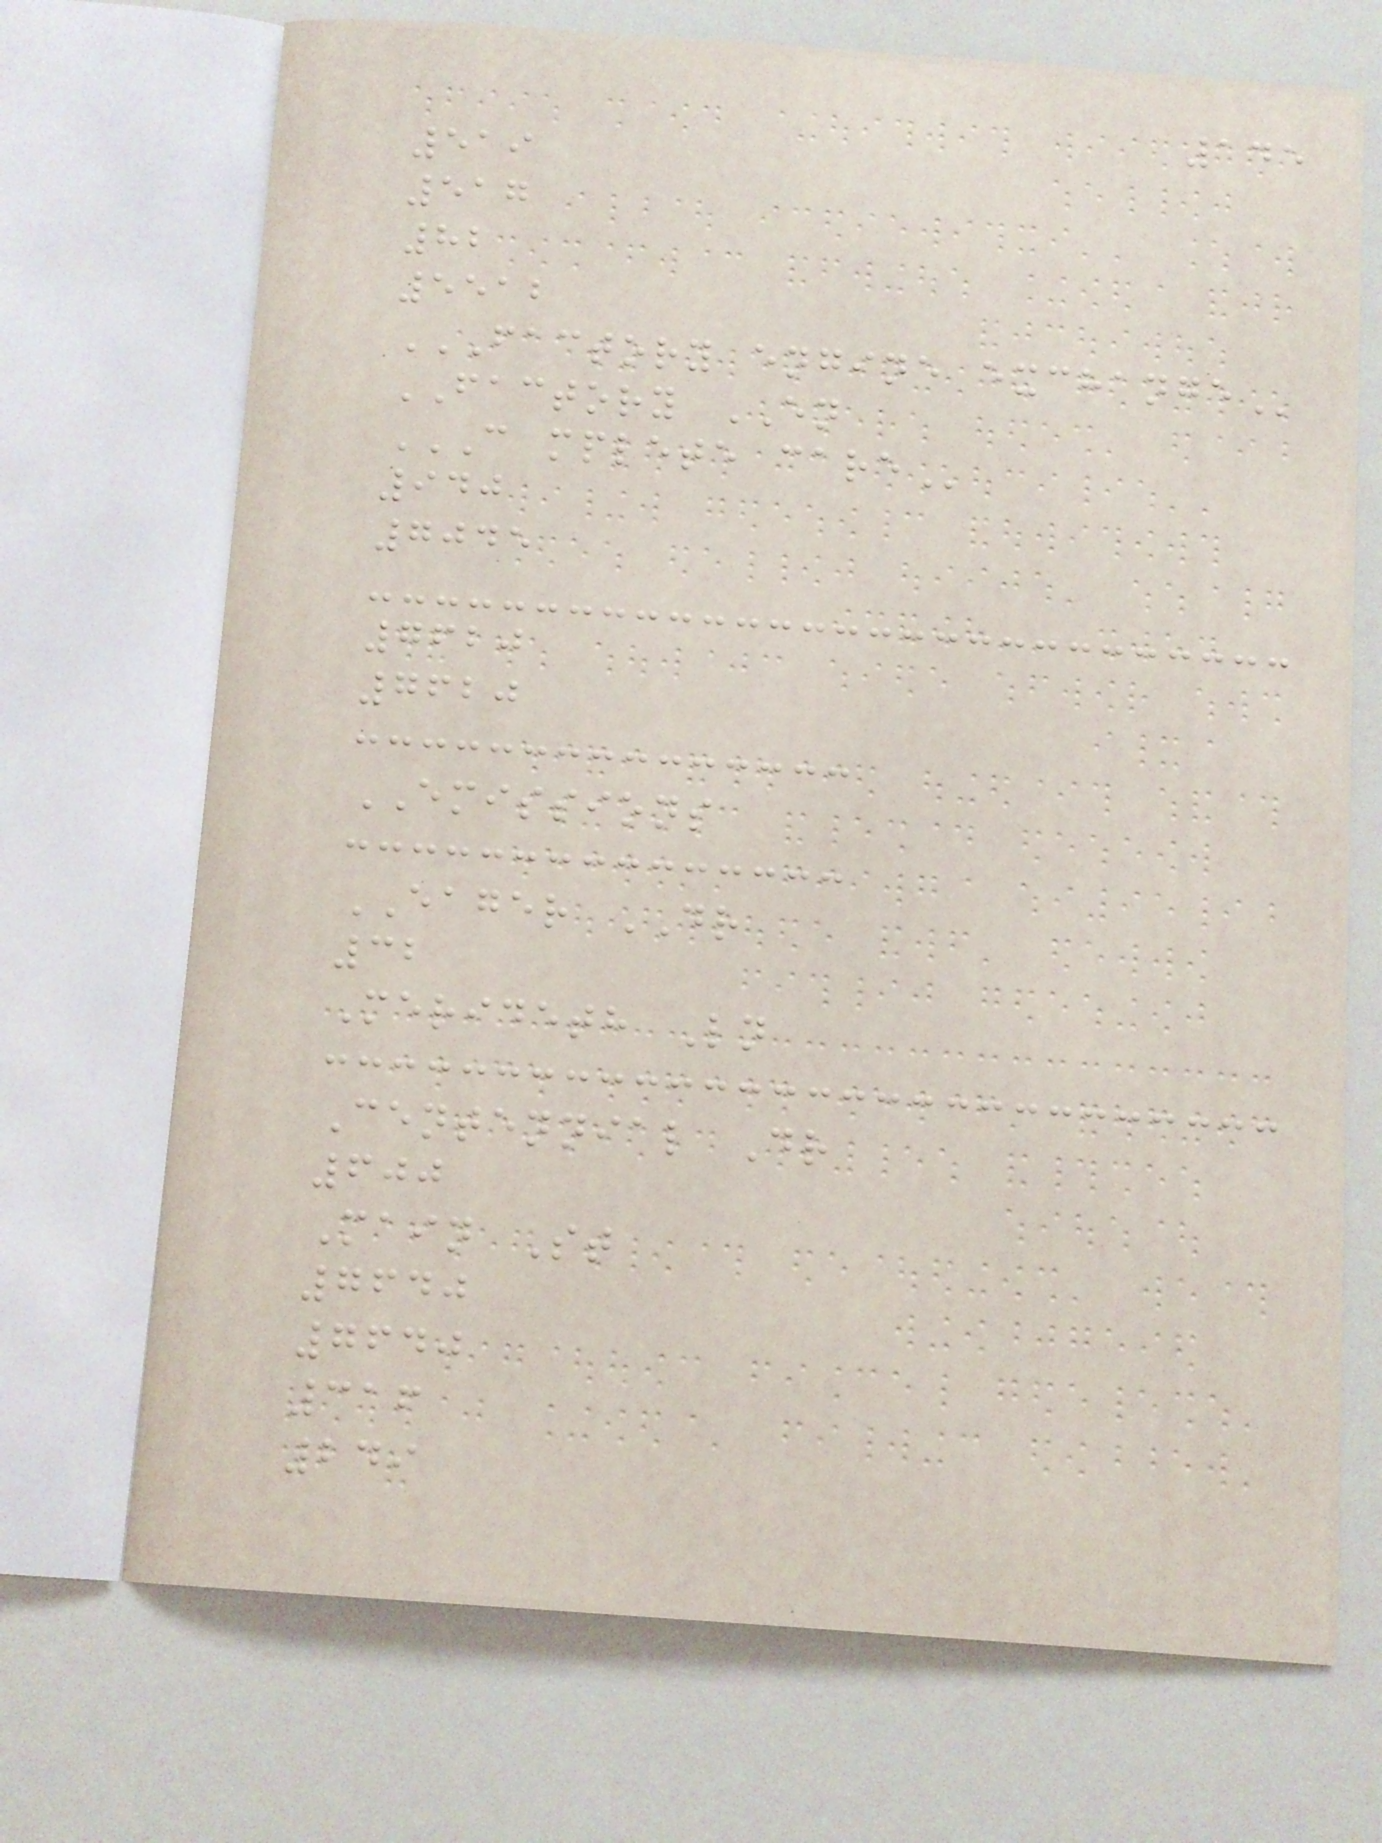145
519
517
82
5512
FACTORY ENGINE EXCHANGE
FACTORY EN
C MPLETE CARE
940
7045
7620
7620
EMISSIONS
EAGER DR
32
Merideth Ln
Centennial Dr
600
Main St
7640
7640
316
249
